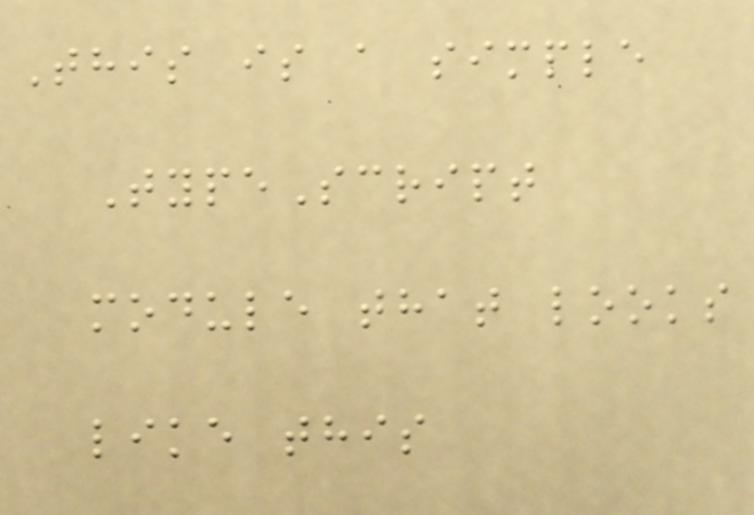This is a simple
TypeScript
module that looks
like this
